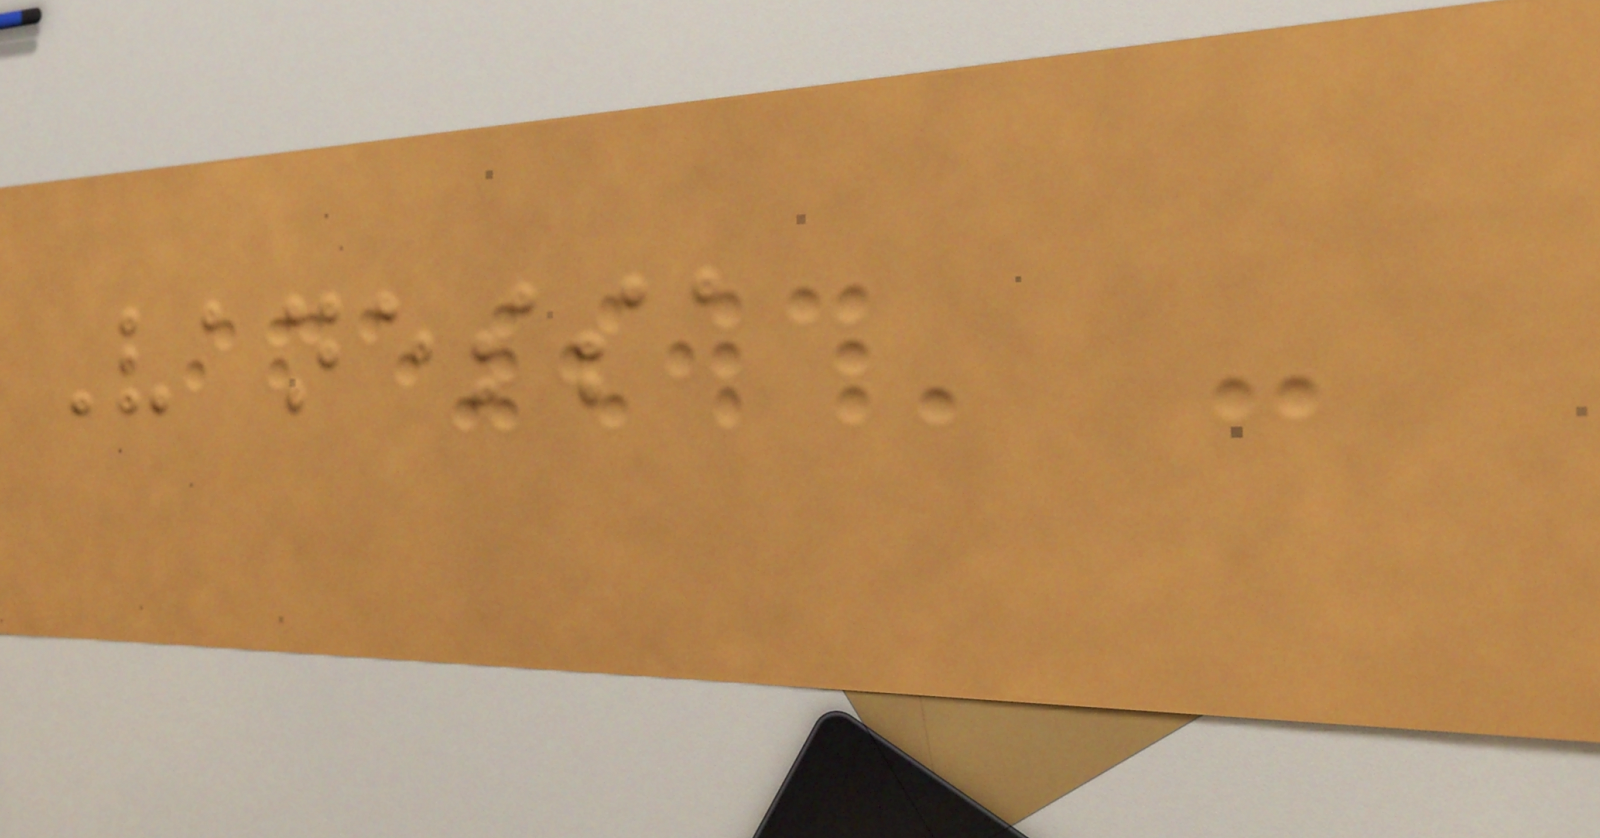Vanessa
